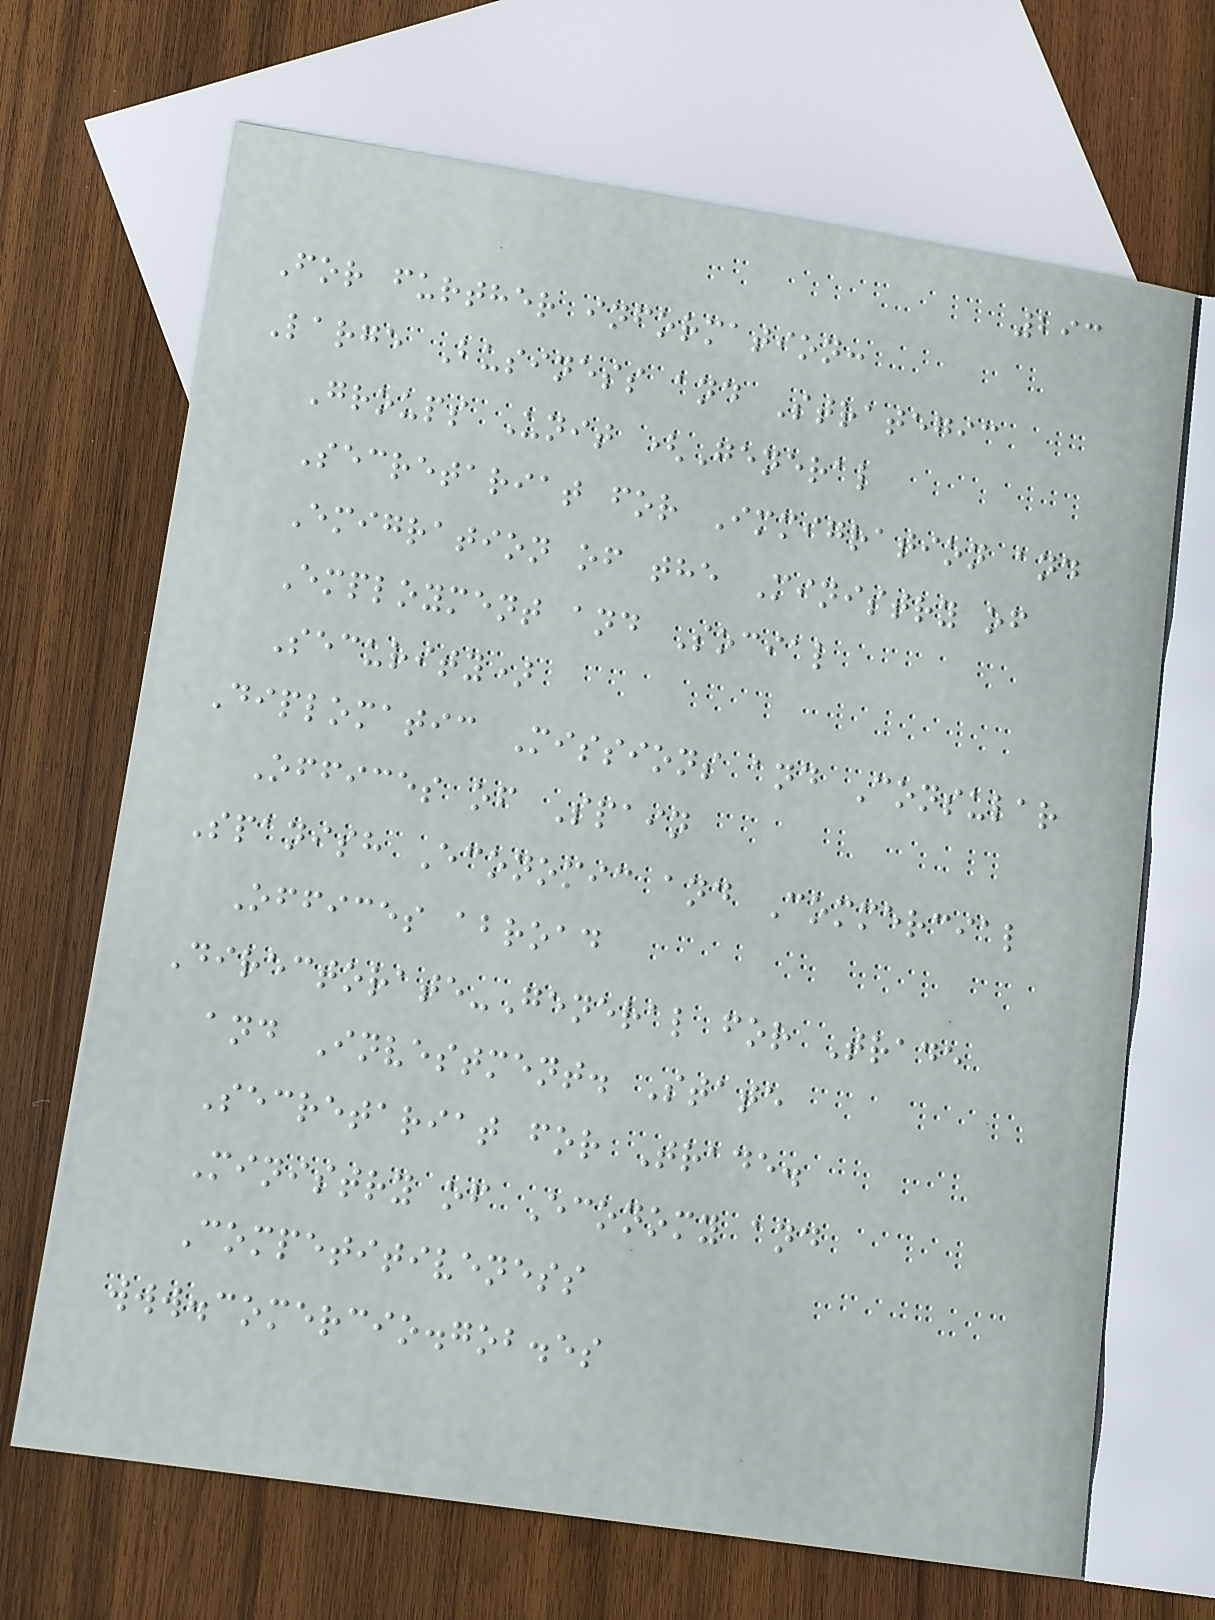293
For further information:
Large Business and Strategic
Groups Unit (General
Secretariat for Immigration and
Emigration of the Ministry of
Employment and Social
Security)
Diplomatic Missions and Consular
Offices of Spain
Spanish Economic and Commercial
Offices abroad
Directorate-General for Trade
and Investment. State
Secretariat for Trade.
Ministry of Economy and
Competitiveness
www.comercio.gob.es
